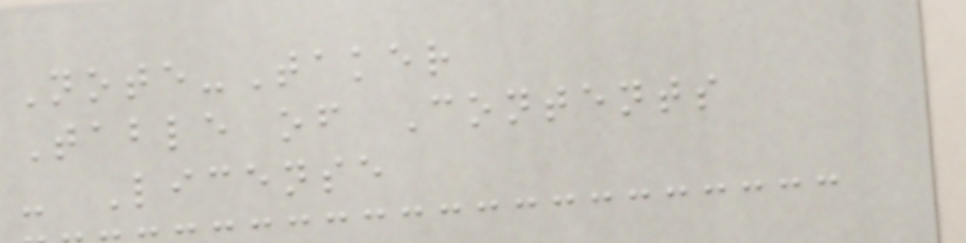Note-Taker
Table of Contents
- License
